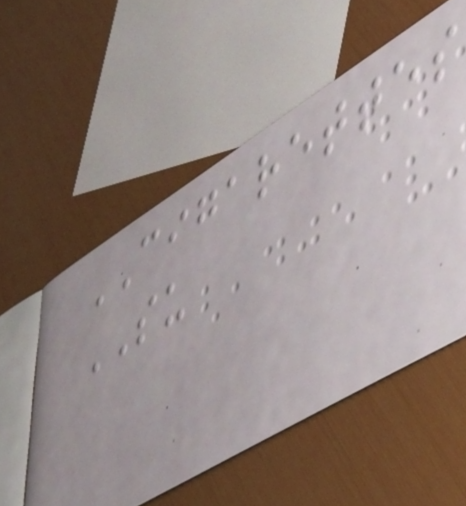CIGARETTES
SU
